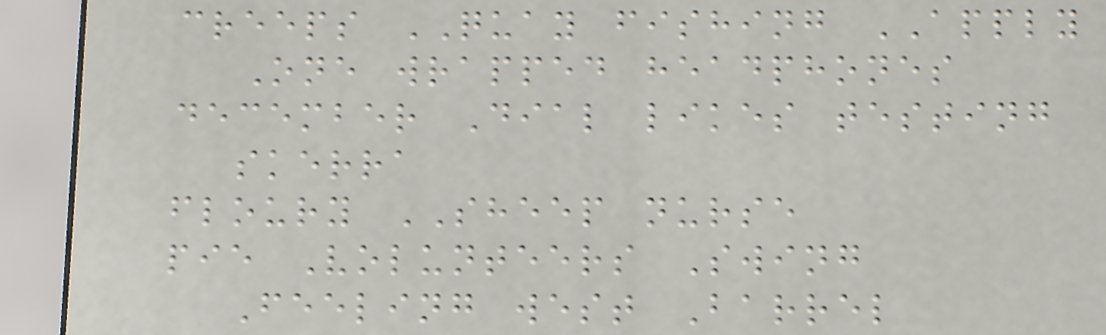creeps QUAY fishing APPLY
One wrapped headphones
december Dial likes testing
skerra
floury SHEEP nurse
pie Volunteers Swing
Feeling west Barrel
